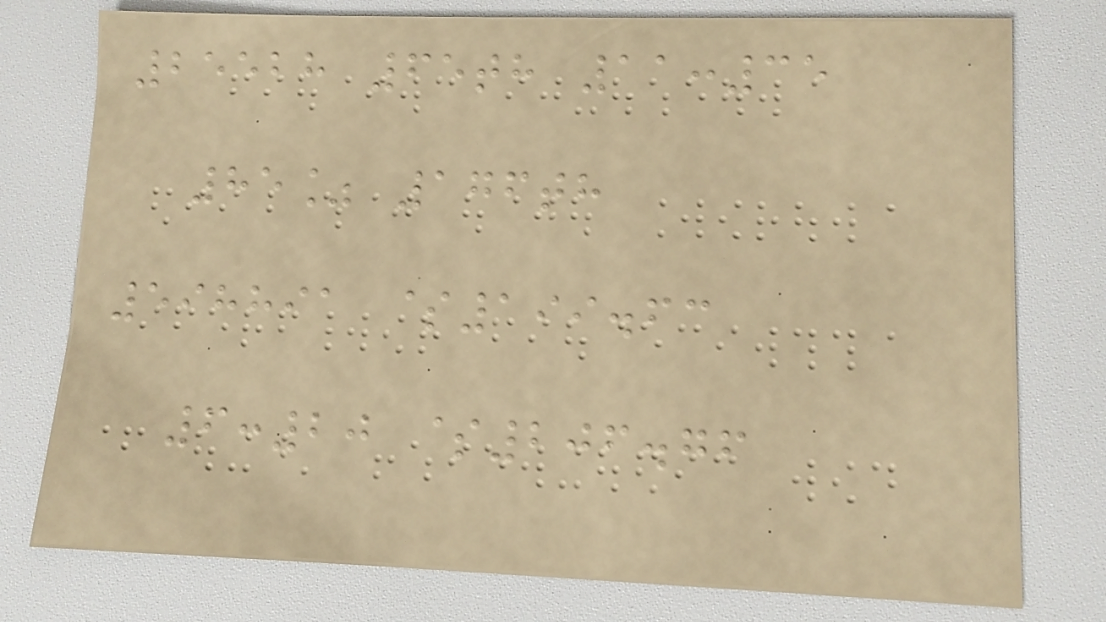25528 65th 11:35
85% 176th
598891 $199.63
6:20 $206.76
